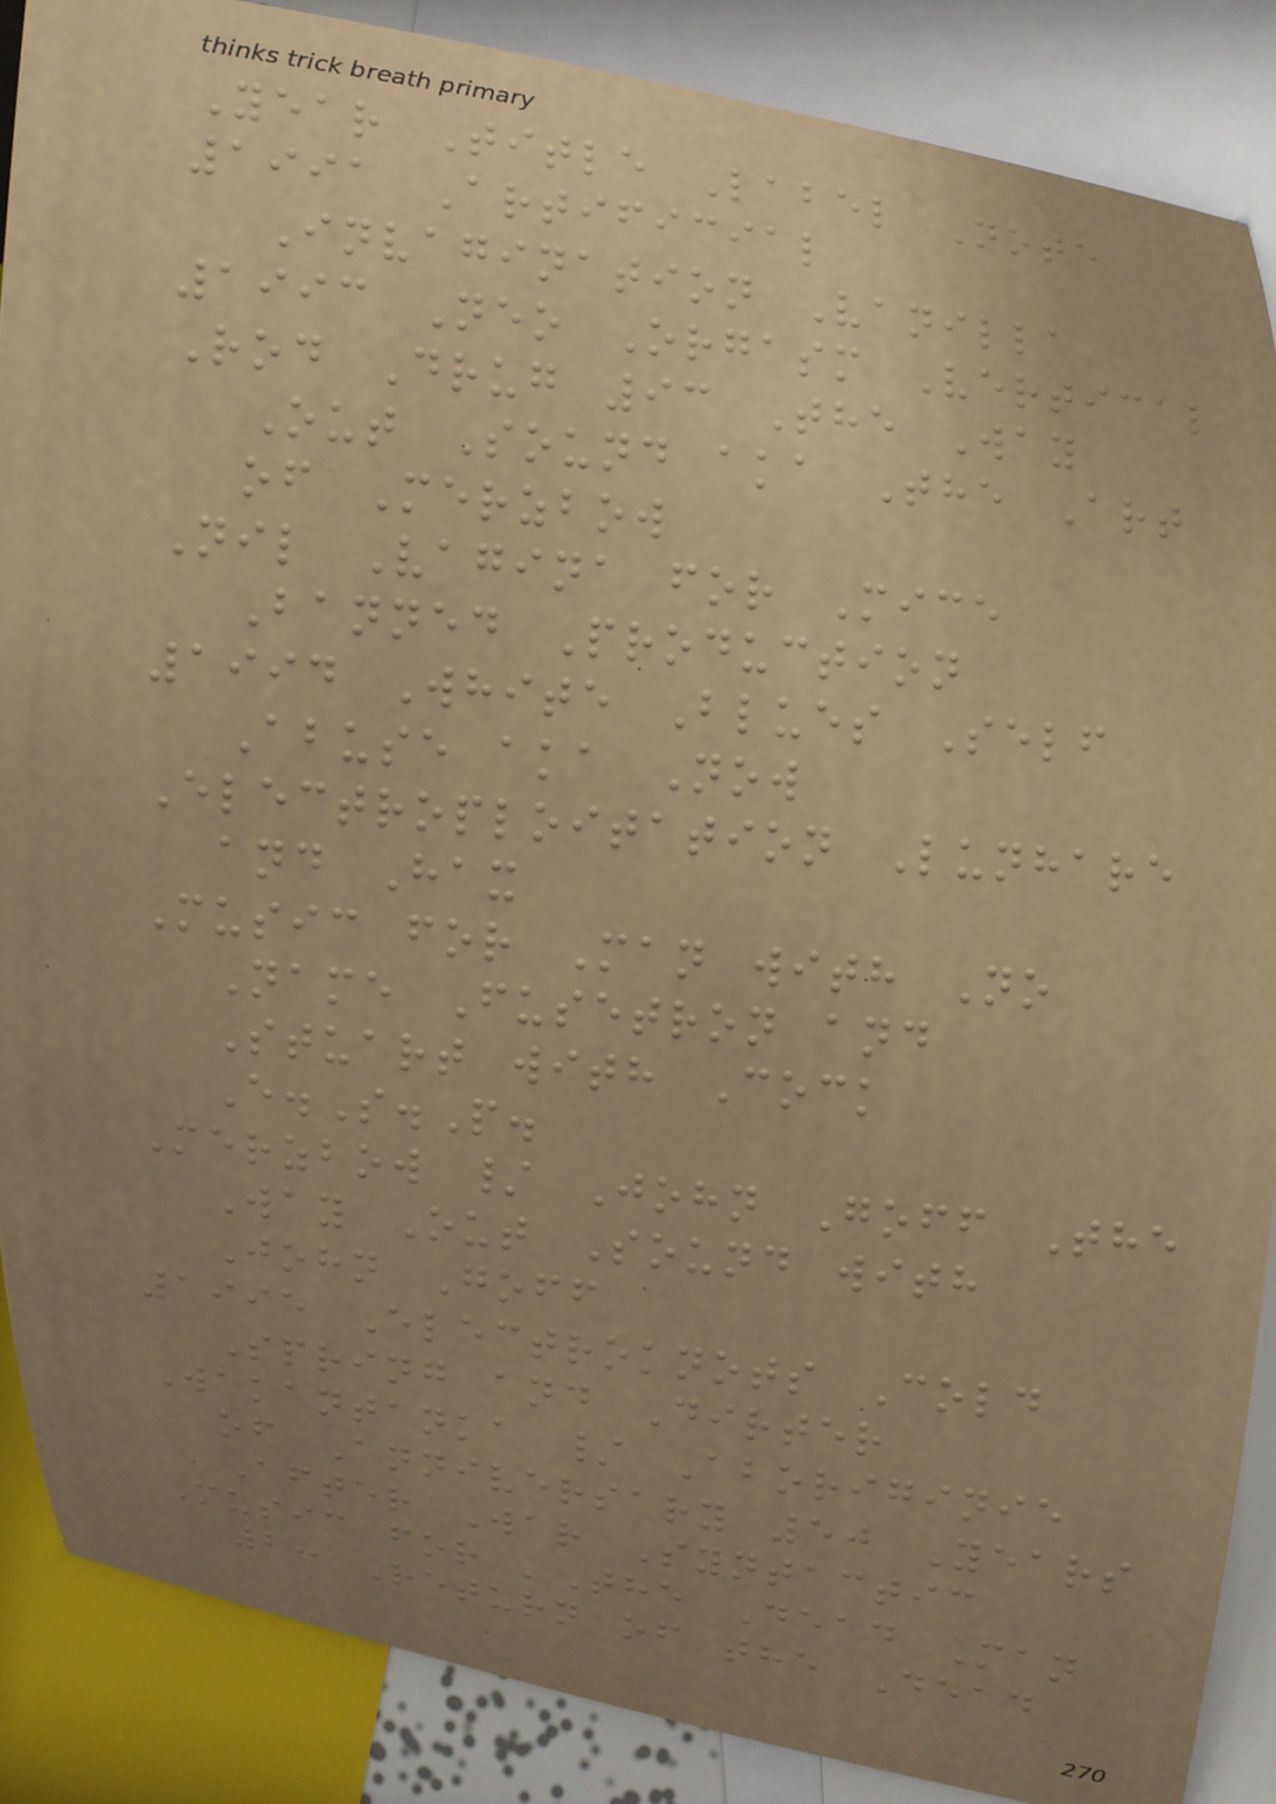Year Title Label Note
1991 Artificial
Invagination Vanilla
1993 Neo Orgasm Vertical
Rod Drug 93 The Way
Out Sound aka The Art
of Merzbow
Nil Vagina for Mice
Banned Production
1994 White Blues Self
Abuse aka Now
Electroploitation Lunhare
and Hax
Music for Man with No
Name Fusetron and
Stuart with Cock
E.S.P.
Merzbow / John Goff The
Way Out Sound with
John Goff
1995 Electroknots Cold
Spring and Dirter
Wakantanka / Aboriginie
of Anniversary 50 Years
After War Syntactic
Music for 'The Dead Man
2: Return of the Dead
